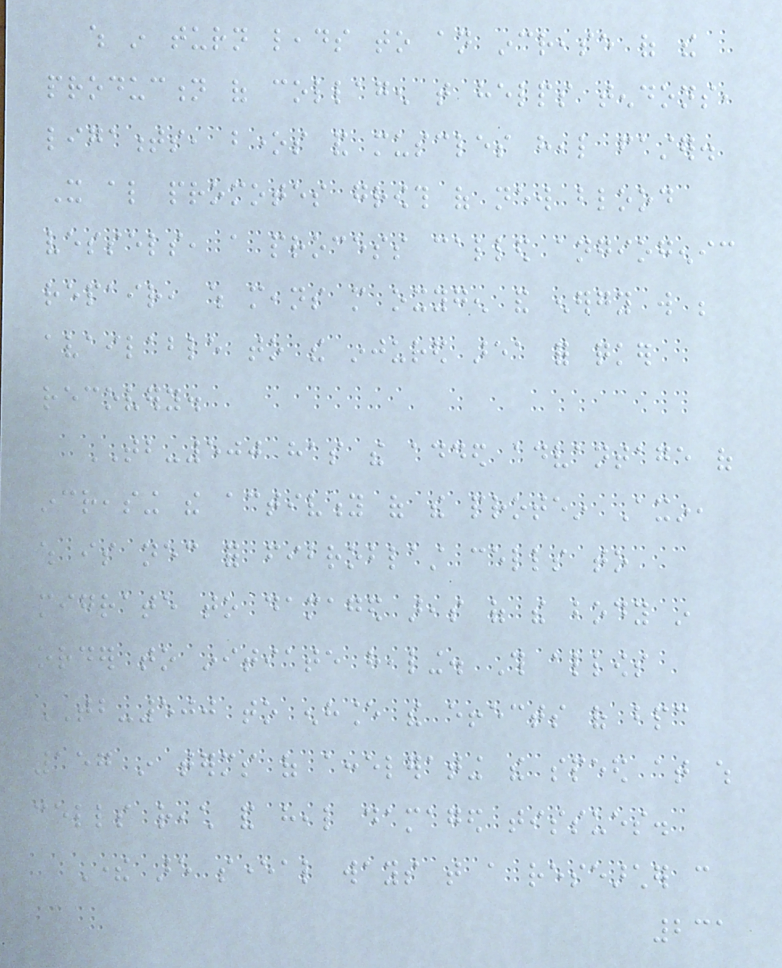which in turn leads to an increase of the
production of collagen that helps tendons,
ligaments, bones and muscles heal faster.
It also promotes growth of new blood
vessels, a process called angiogenic
repair, which means more oxygen and energy will be
available to the injured area for quicker
recovery.
TB-500 has the added advantage of
increasing the activity of the protein Axin,
which is necessary for fibroblast cells to
migrate to damaged areas of the body in
order to initiate healing. This allows
TB-500 to enhance the effects of bpc
157 in terms of accelerating the speed at which
cells reach and heal damaged tissues.
There are several ways that a researcher can
231
